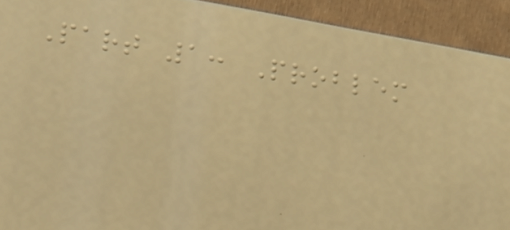Part 1: Problem
